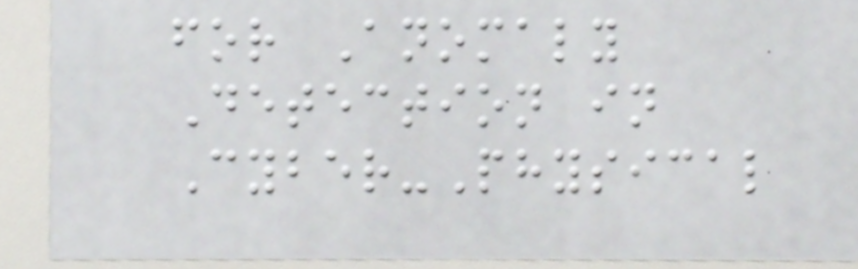for Anomaly
Detection in
Cyber-Physical
